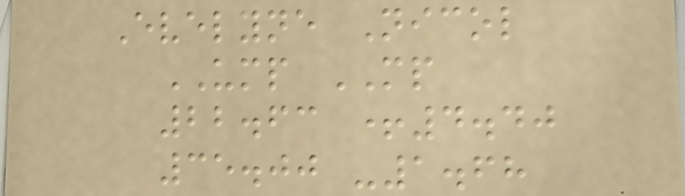Evelyne Nicol
UMP MP
22.63 +4.40
35.00 -1.68
